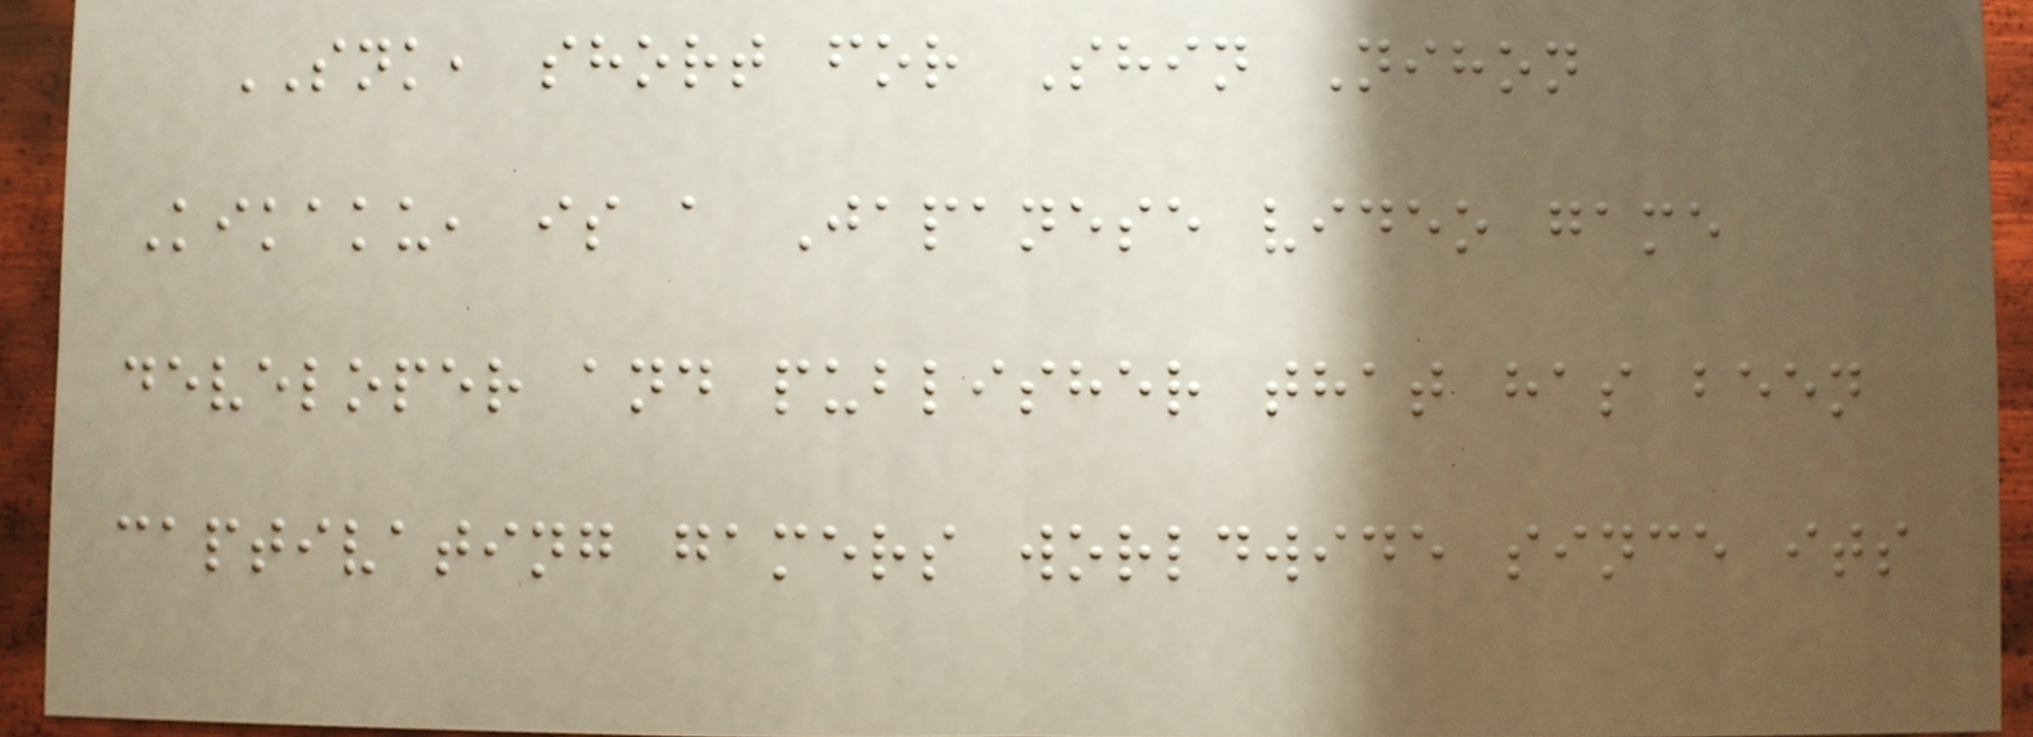SNK, short for Shin Nihon
Kikaku, is a Japanese video game
developer and publisher that has been
captivating gamers worldwide since its
